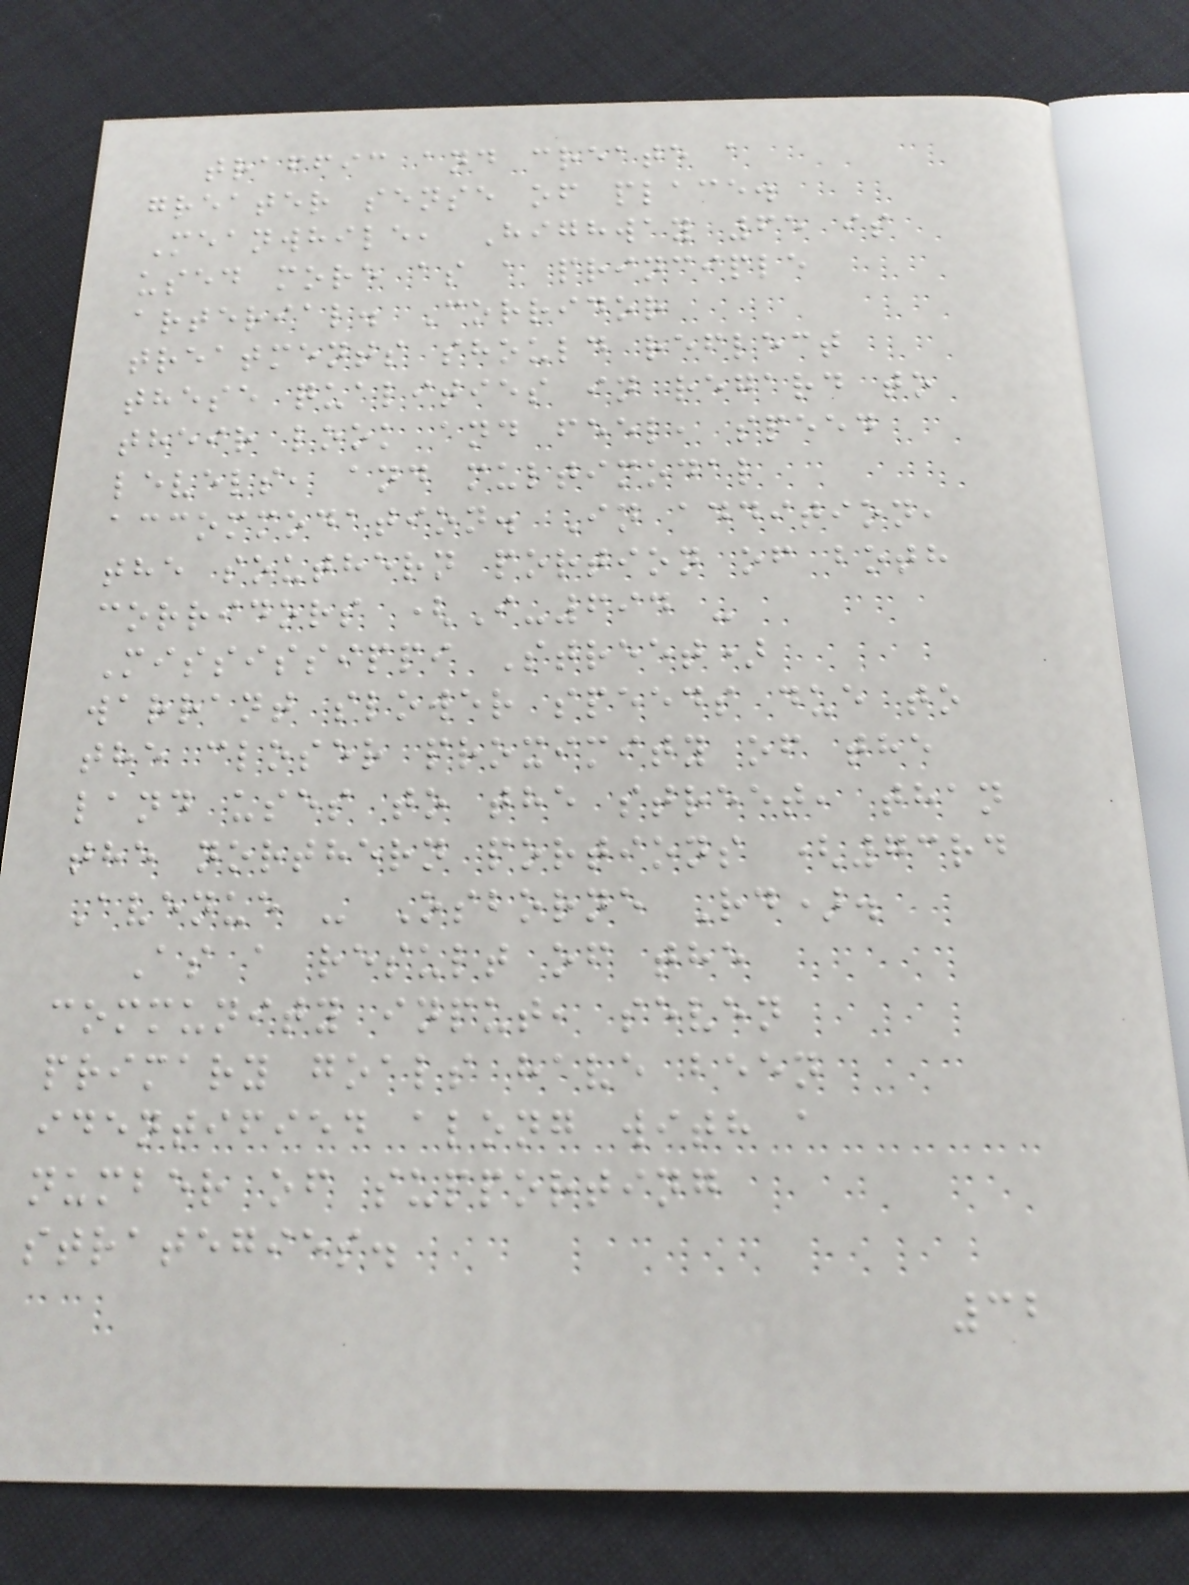traffic and create a
greater sense of place.
Meanwhile, Highway 65 is
used more as a principle
arterial. Corridor
treatments should reflect
these qualities in regard to
their look and feel, speed
levels, and multimodal
accommodation. In addition,
the southern portion of both
corridors (I-694 -
Mississippi Street)
warrant slower speeds due to
the closer proximity of the
land uses to the street, than
the northern portions (73rd
Avenue - Osborne Rd).
As a result of the
community input, seven
primary goals have been
identified along with a
number of supporting
strategies.
32
